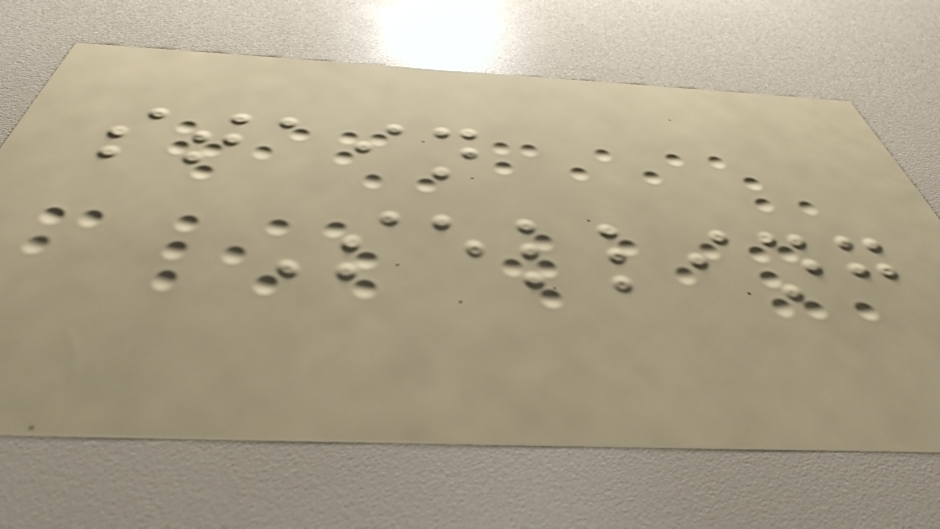stain
Selling
